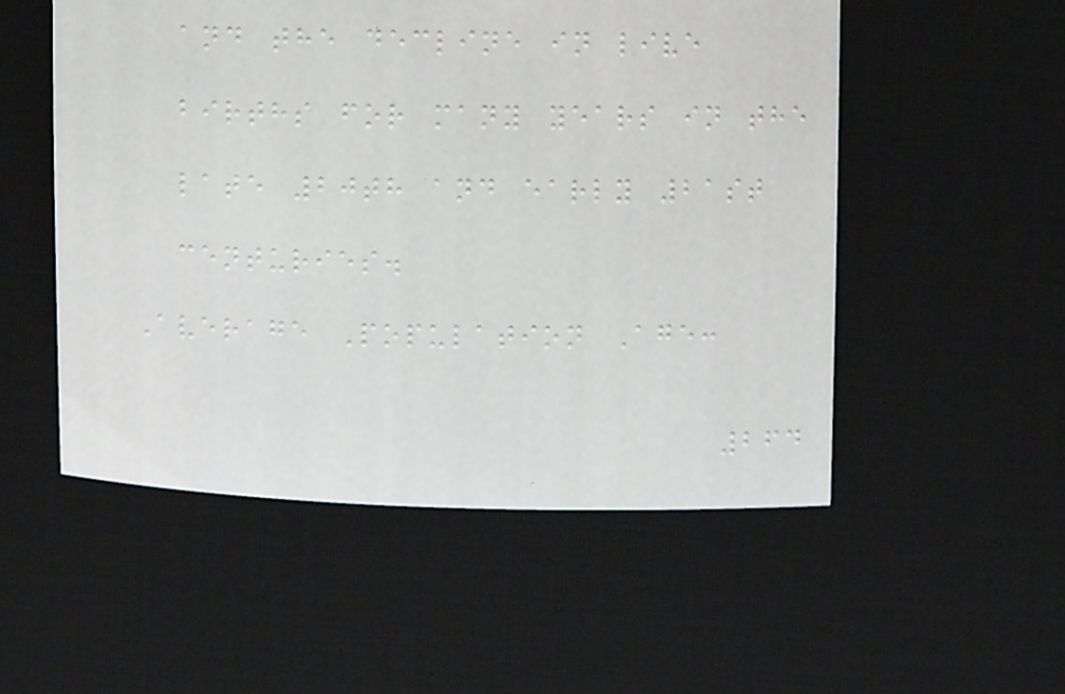and the decline in live
births for many years in the
late 20th and early 21st
centuries.
Average Population Age:
264
